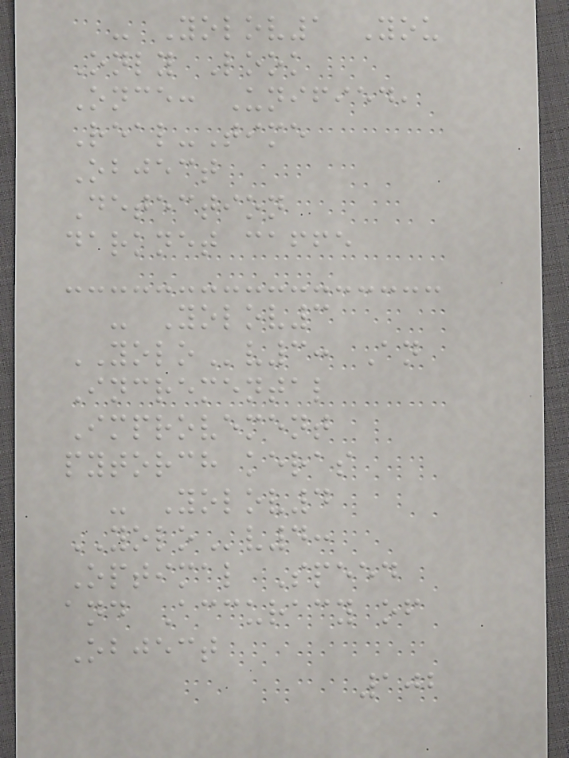- Yolov1 You
Only Look
Once: Unified,
Real-Time
Object
Detection
darknet caffe
- Yolov3
YOLOv3: An
Incremental
Improvement
pytorch keras
- Yolov4
YOLOv4:
Optimal Speed
and Accuracy of
Object
102
